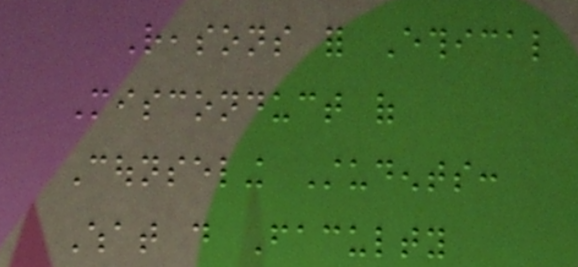Reasons for Ethical
Misconduct of
Counseling Students:
What do Faculty
